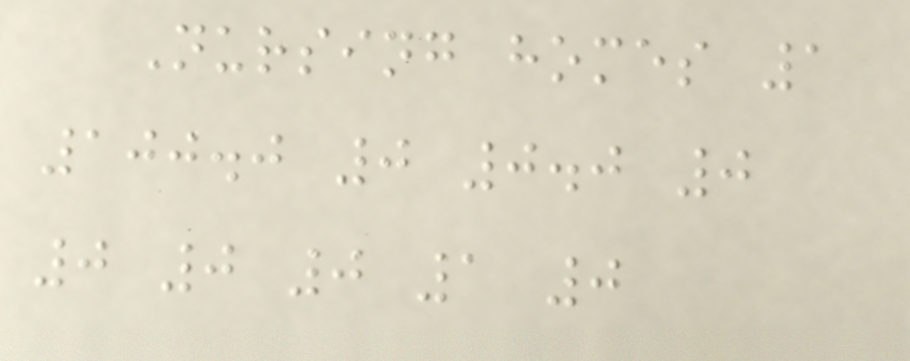Nursing homes 1
100.0 0 0.0 0
0 0 0 1 0
